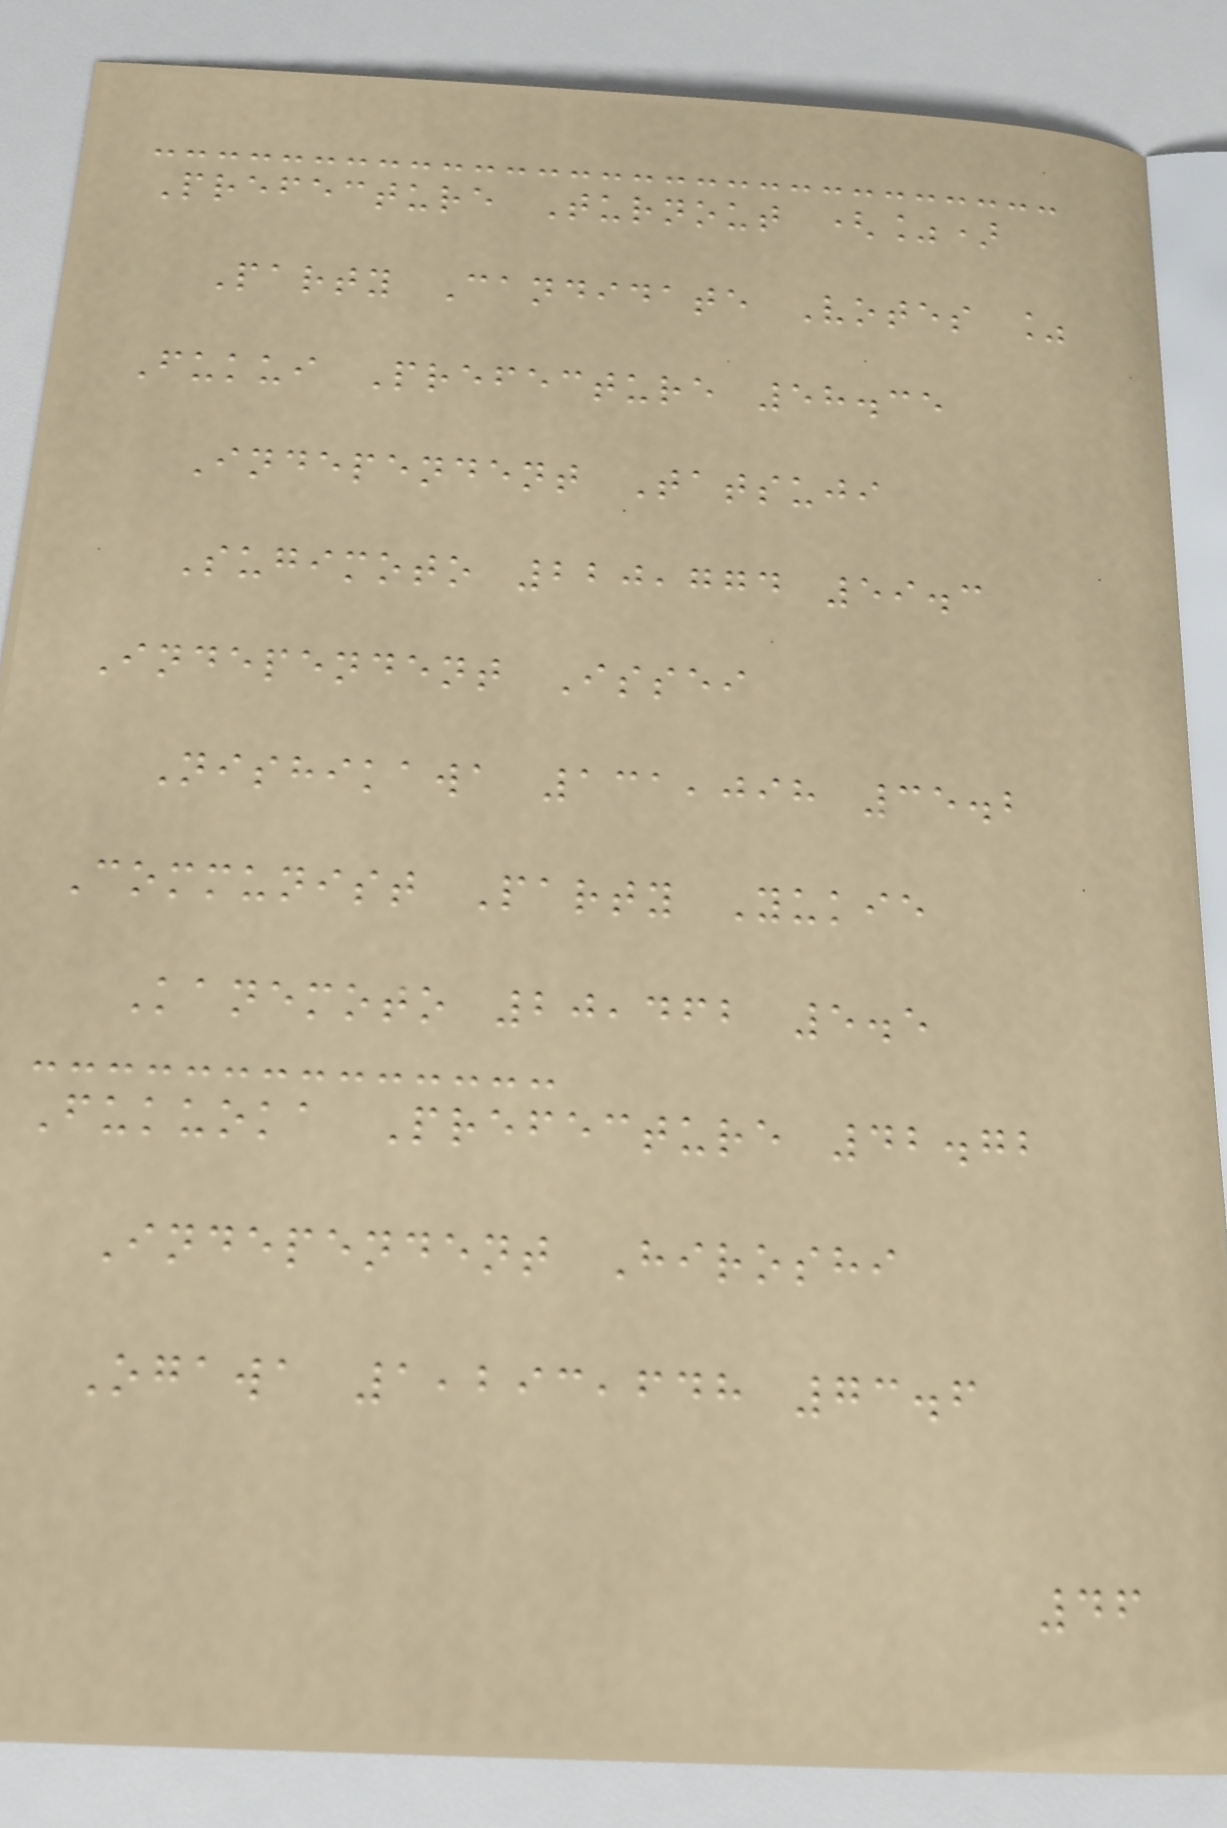Prefecture Turnout (%)
Party Candidate Votes %
Fukui Prefecture 58.35
Independent Tatsuji
Sugimoto 220,774 59.3
Independent Issei
Nishikawa 131,098 35.2
Communist Party Yukie
Kanemoto 20,462 5.5
Fukuoka Prefecture 42.72
Independent Hiroshi
Ogawa 1,293,648 73.6
46
